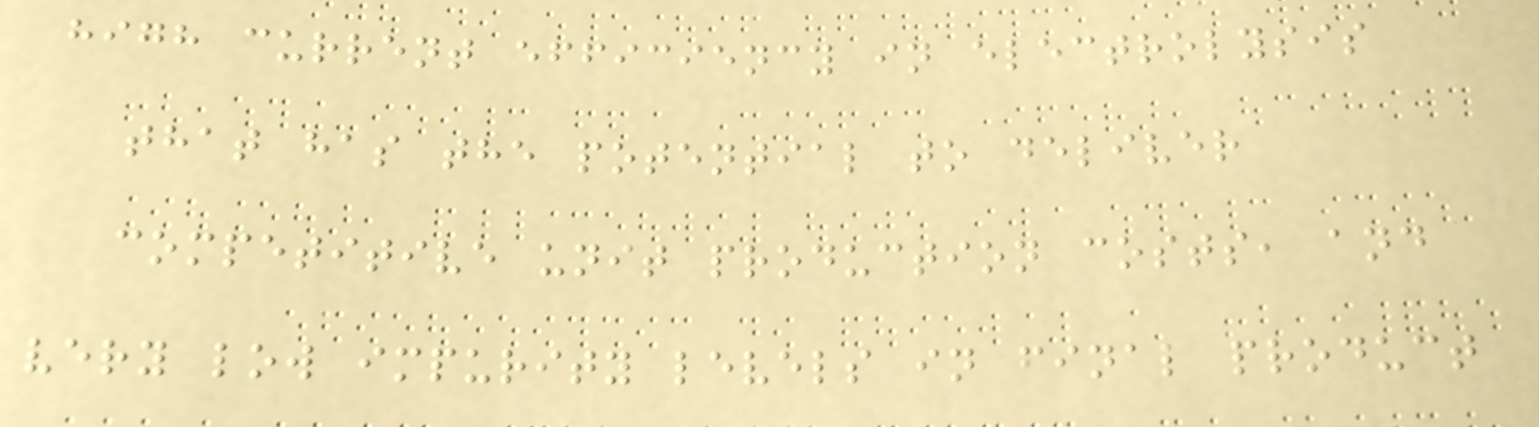high current efficiency in electrolysis
that has the potential to deliver
competitive unit production costs, and
very low impurity levels in final product
